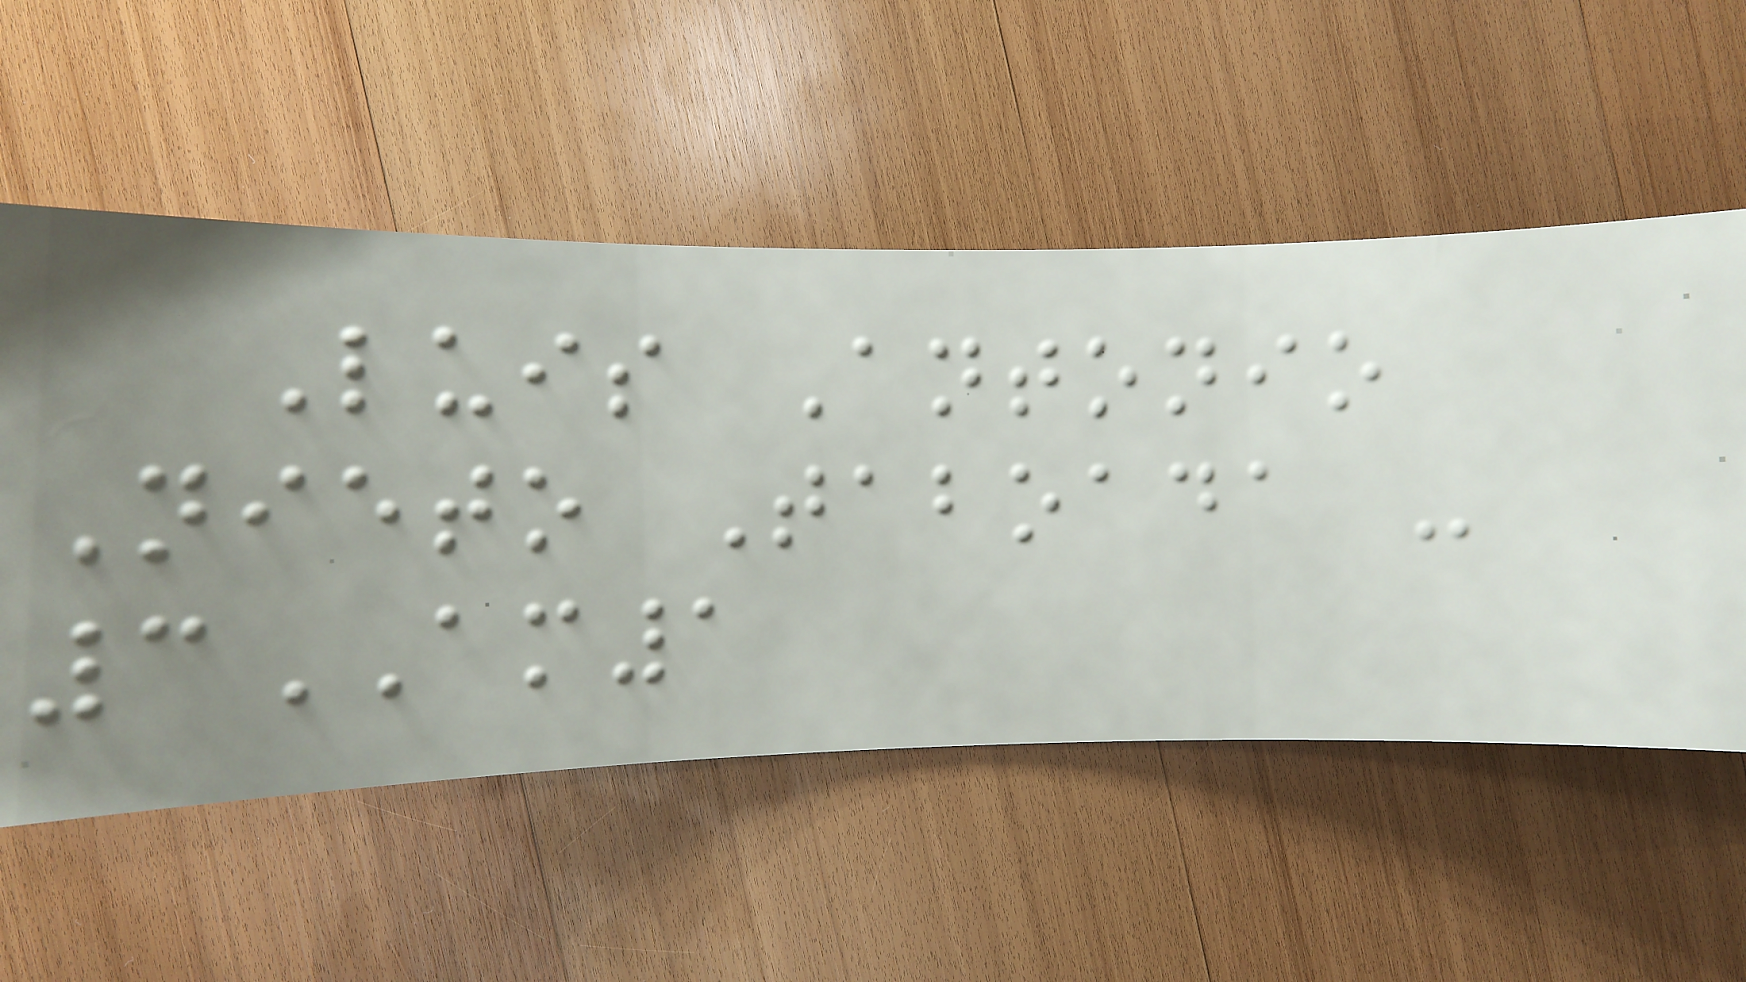Luis Antonio
Nieto Taboada -
3AM1
